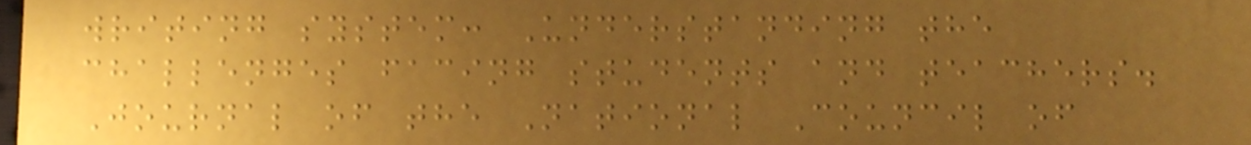writing system: Understanding the
challenges facing students and teachers.
Journal of the National Council of
